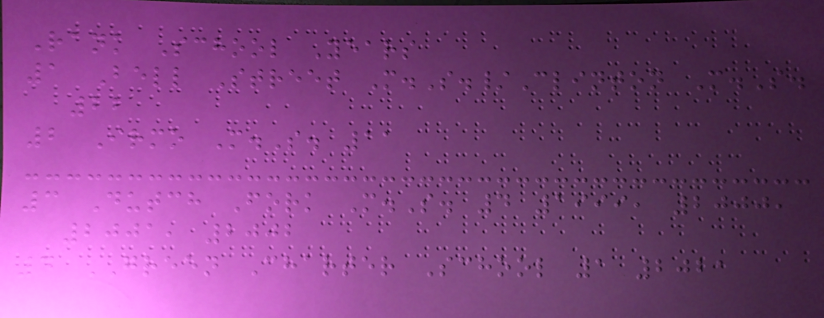Rank School Years
1 Bell Street M.S./Clinton M.S.
22
2 Irmo M.S. 11
3 Dutch Fork M.S. 4 1999, 2000,
2001, 2002
4 GREEN Charter School 1 2021
